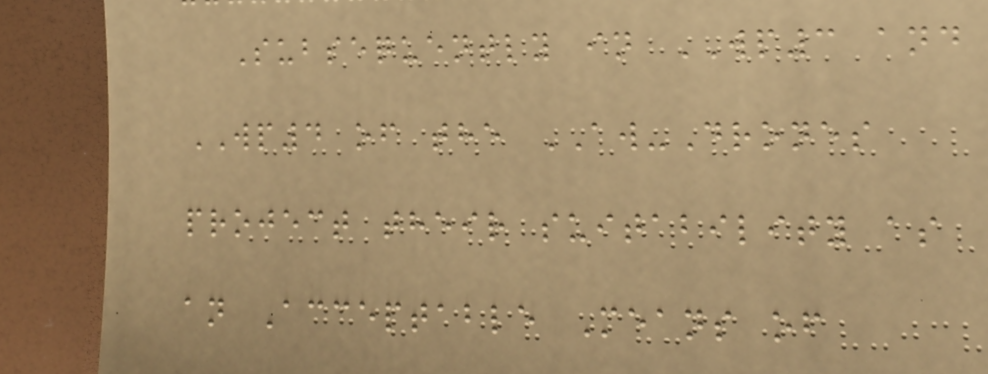Subsequently in WP3 and
WP4 of the AW-Drones
project their suitability as
an Acceptable Means of
